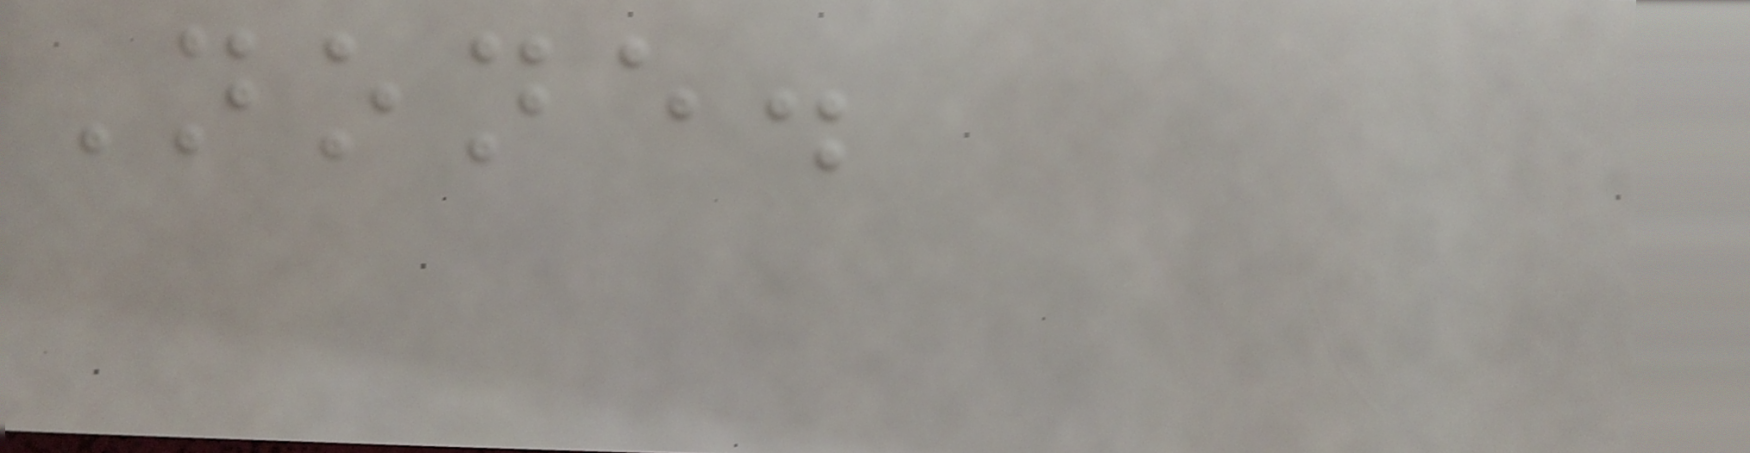None.
